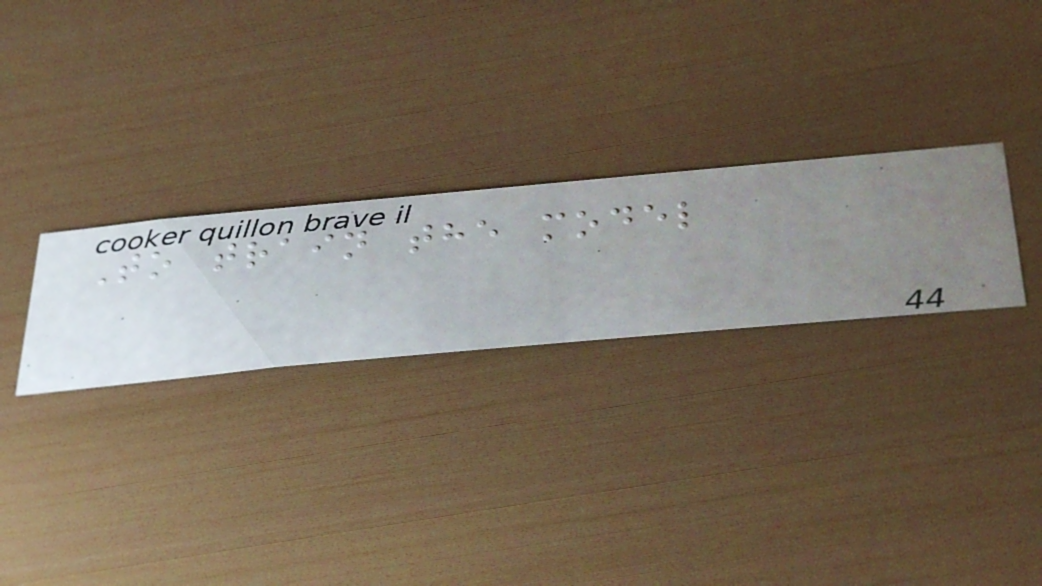To train the model
